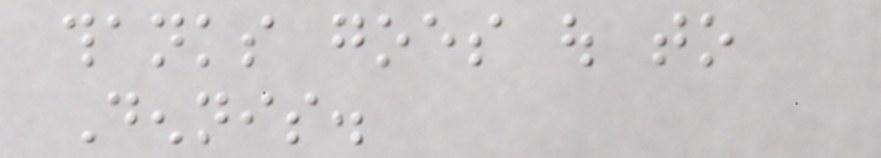thanks goes out to
Dennis.
